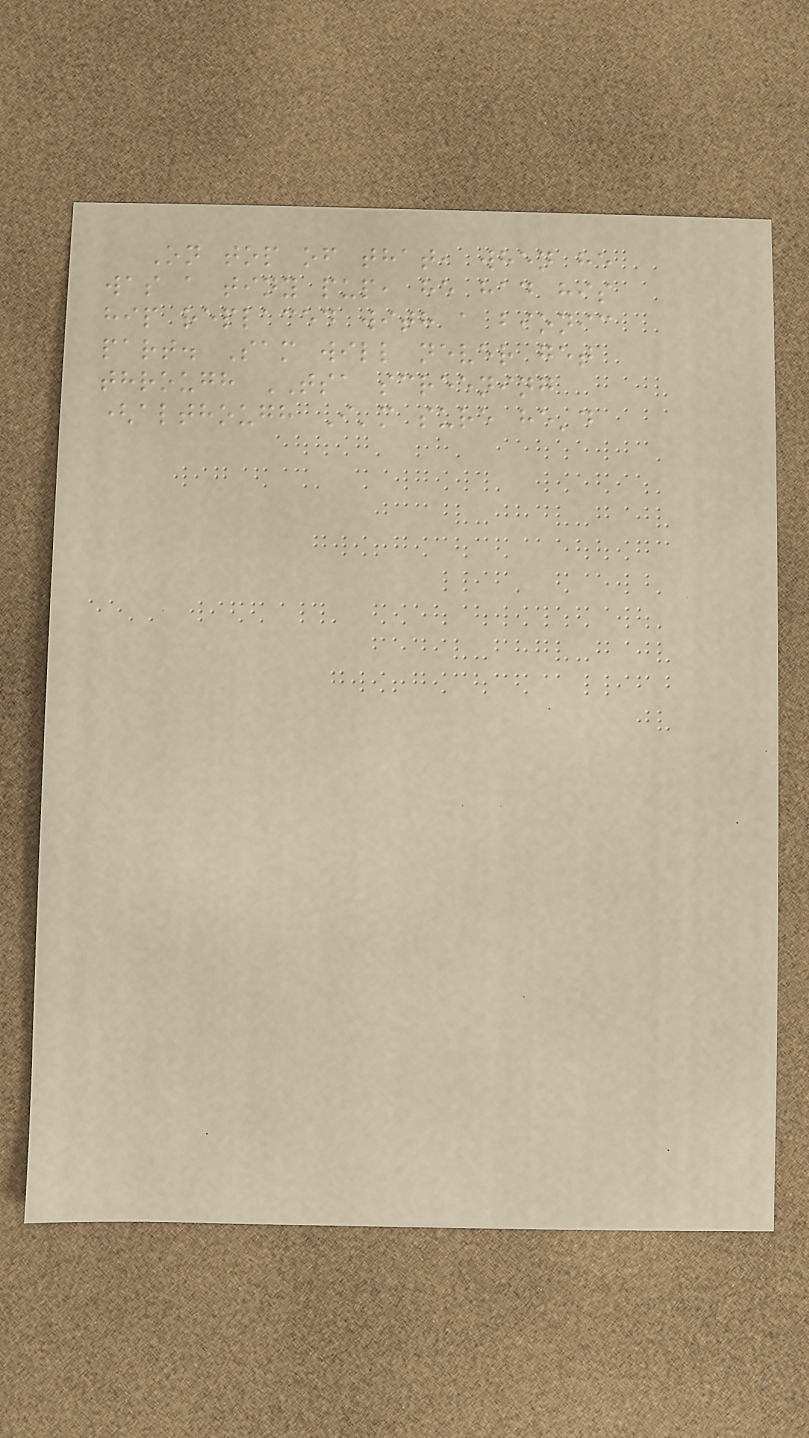On top of that, when he
was a tiny pup, he had his
hip replaced with a bionic
part. Sam will never get
through TSA screening
(although I'm sure he'd
